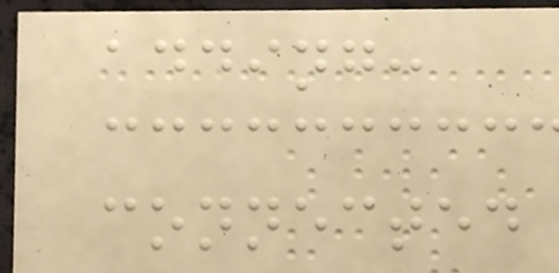adding:
connected
